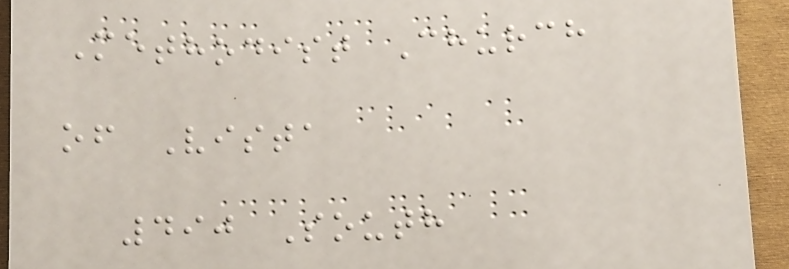Methodist Church
of Vista
490 South
